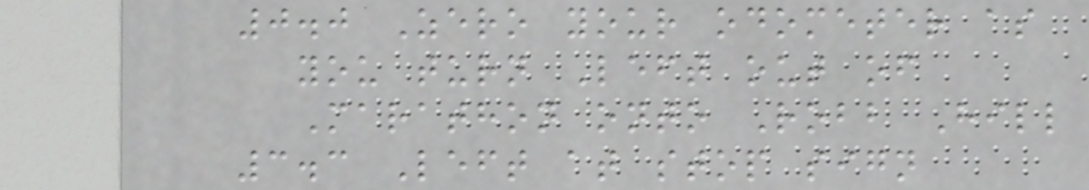0.0 Zero your odometer as
you turn Left out of
Marathon onto Robb Hill
3.3 Left at stop sign
